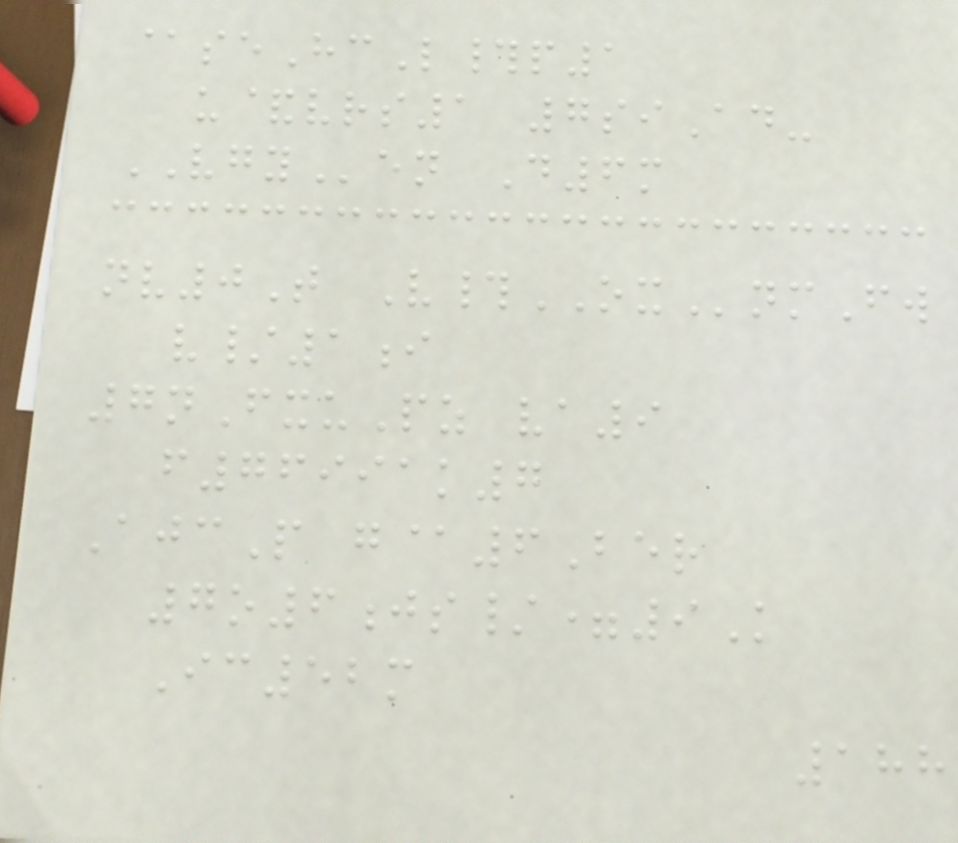@seHcL#p1
u&vrs1 7siAd-
VGYen D6m
nv0T V#OXnmFw
v/1i
7nFxuPz va9
f76991k7
AjcP g@6Ber
7o6js/=9K
Ic52m
188
